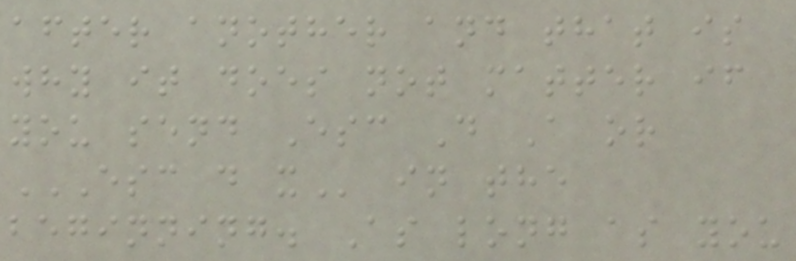after another and that is
why it does not matter if
you send Esc D A or
ESC D X in the
beginning. As long as you
